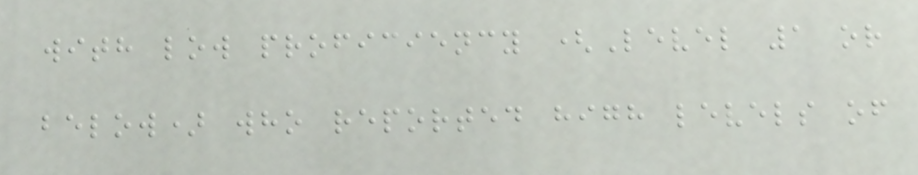with low proficiency (Level 1 or
below) who reported high levels of
